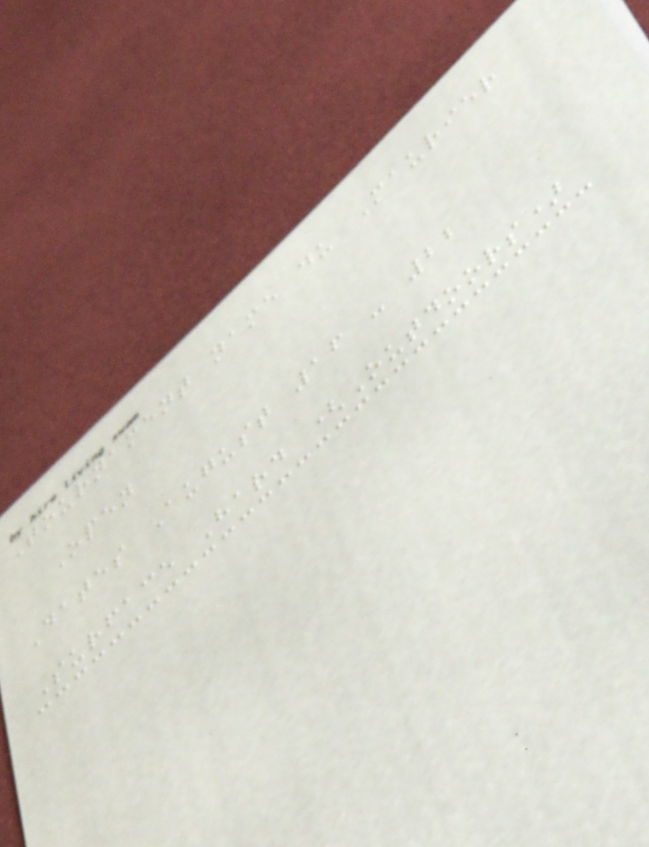Tournament name du Maurier
Open
Dates August 16 - 22
Surface Hard (Outdoors)
